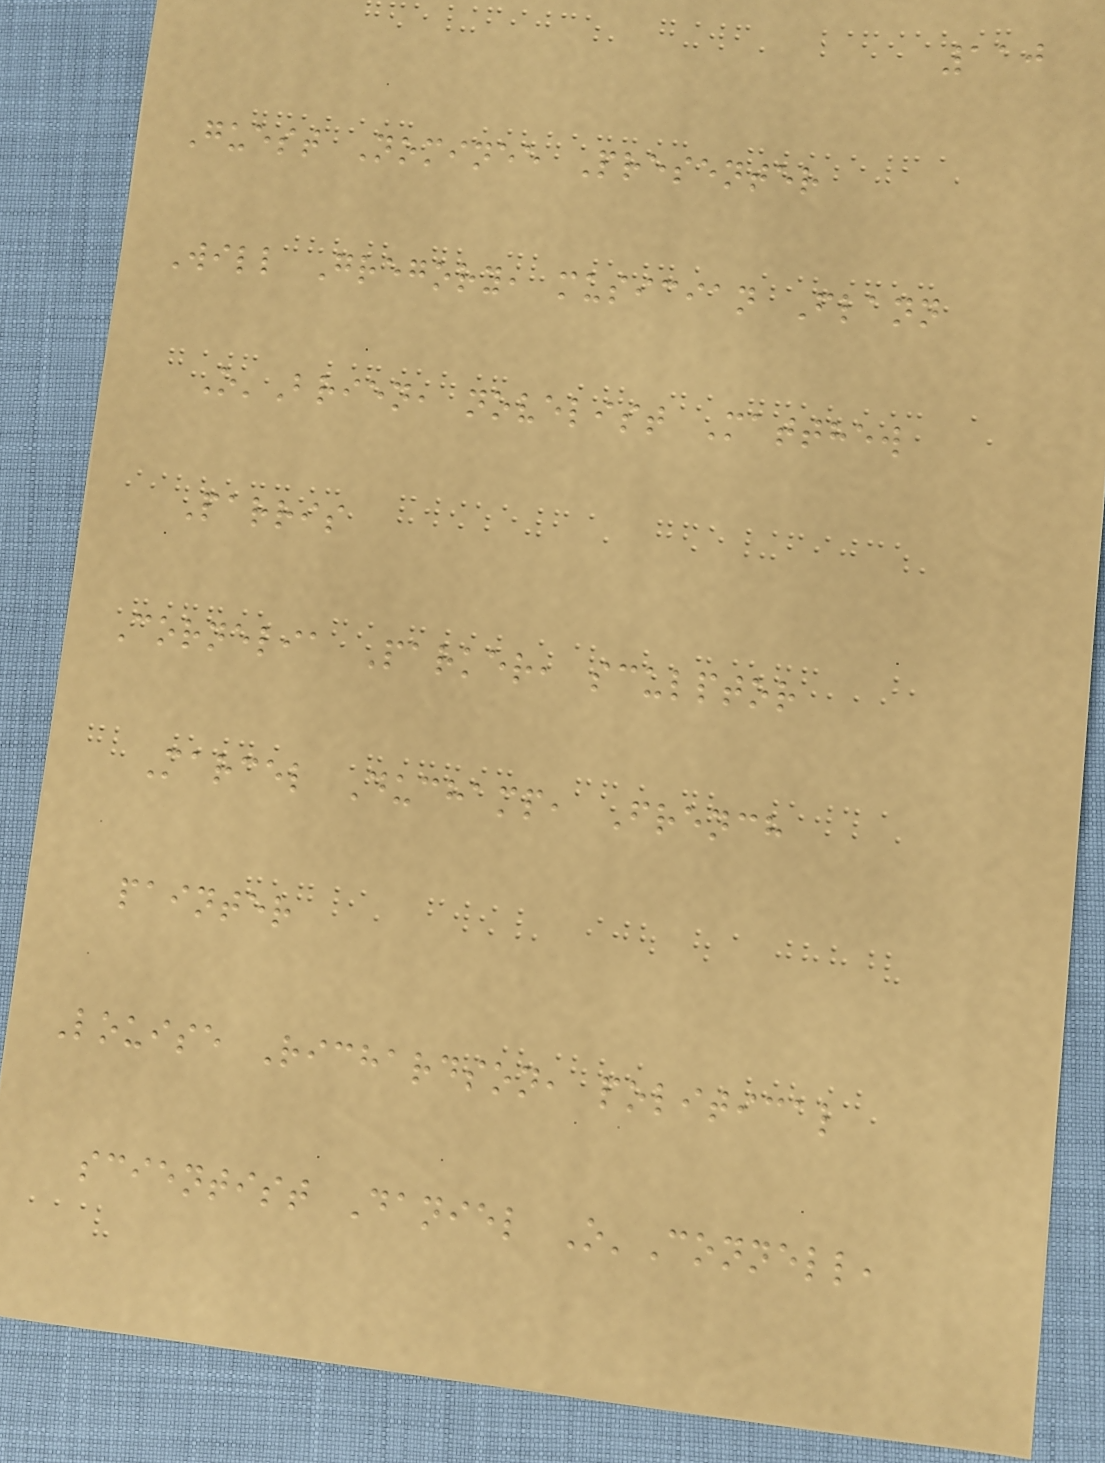110
Guest Nominee Presenter
Will Gregory, musician Flann
O'Brien, novelist Matthew
Parris
Cornelia Parker, sculptor
Marcel Duchamp, French
painter
Louise Richardson, political
scientist Daniel O'Connell,
